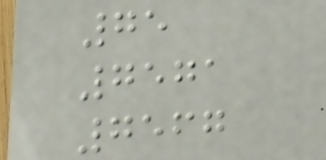75
7571
7567
